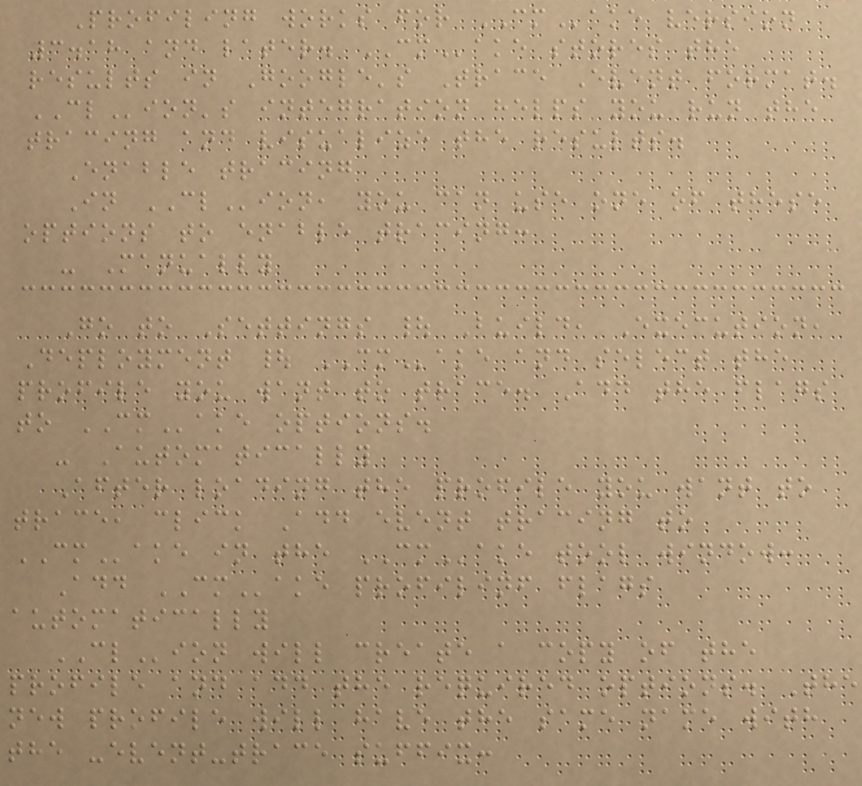Profiling works for CMake version
3.18 and later. CMake stores the
results in Google's Trace Event format.
CLion's integration helps you run the
tracing and visualize the results.
Enable tracing
In CLion, you can use one of these
options to enable tracing:
- Manually
Go to Settings | Build, Execution,
Deployment | CMake and select the
profile you want to trace. Add the flags
to CMake options.
- Automatically
After loading the profile you want to
trace, click Add event tracing to
CMake in the CMake tool window:
Add CMake profilinf flags
automatically
CLion will create a copy of the
profile and add the required options. The
new profile will have the same name with
the -event-trace suffix:
